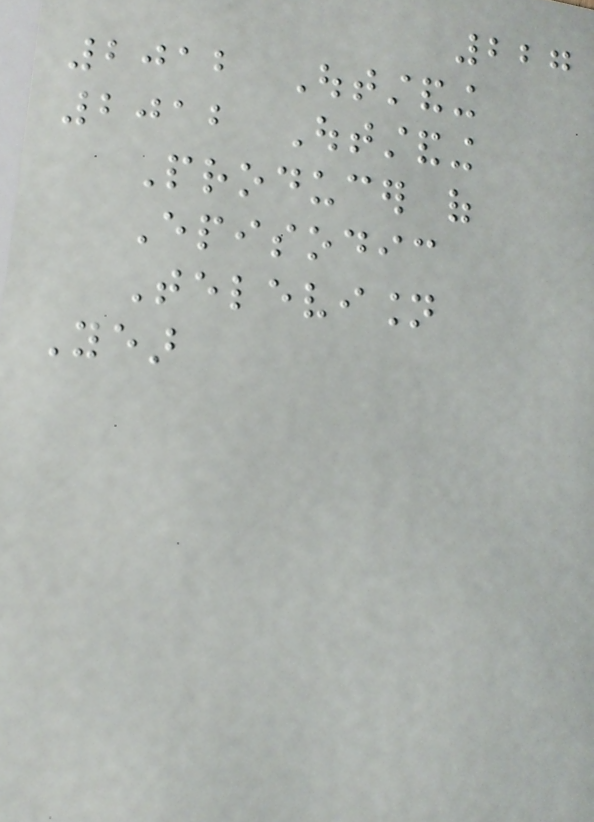227
2012 Outstanding
2012 Outstanding
Producer of
Episodic
Television
Year
